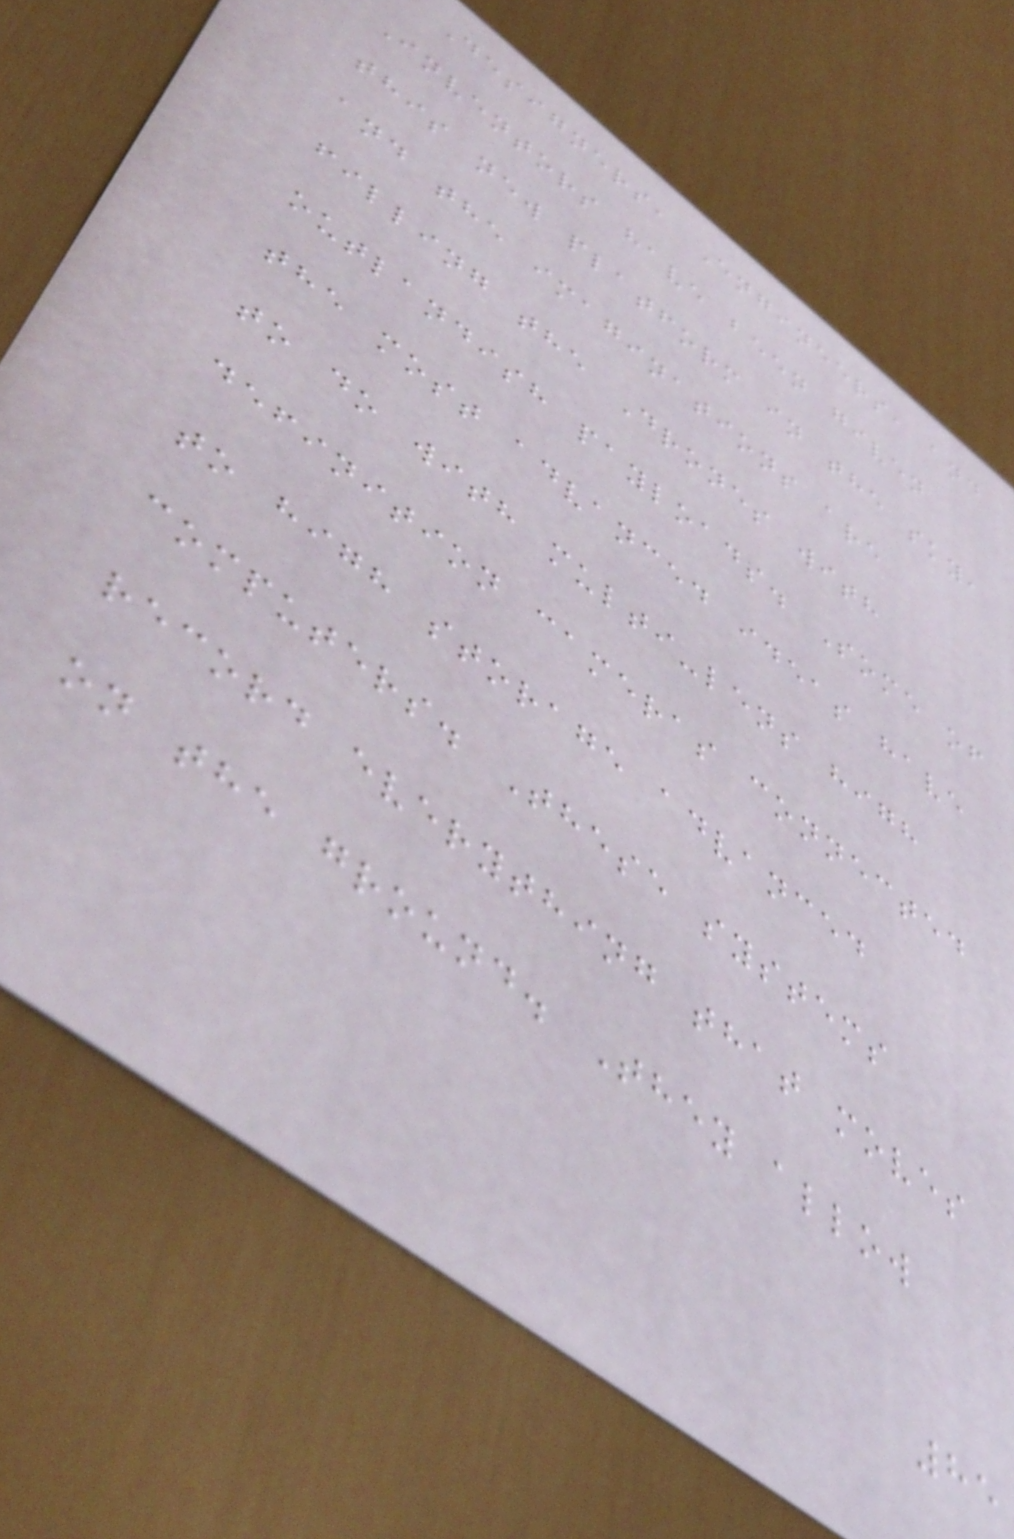Designers, Engineers, and
Inventors have been given
this new platform in the sky,
and the imaginations are
filling the Drones with
outlandish payloads. Some of
the most advanced ideas have
to do with multi-lens high
definition cameras connected
to high storage advanced
computers. These systems
record everything that moves
on the ground. They allow
85
